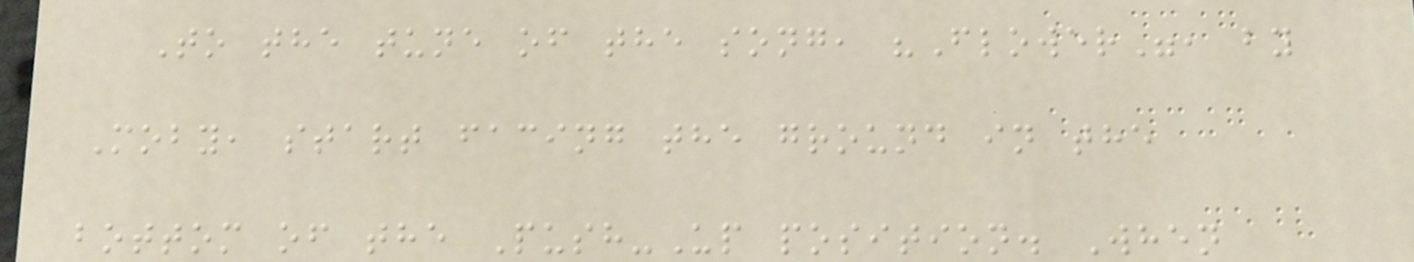To the tune of the song, "Flower", by
Moby, start facing the ground in the
bottom of the Push-Up position. When
